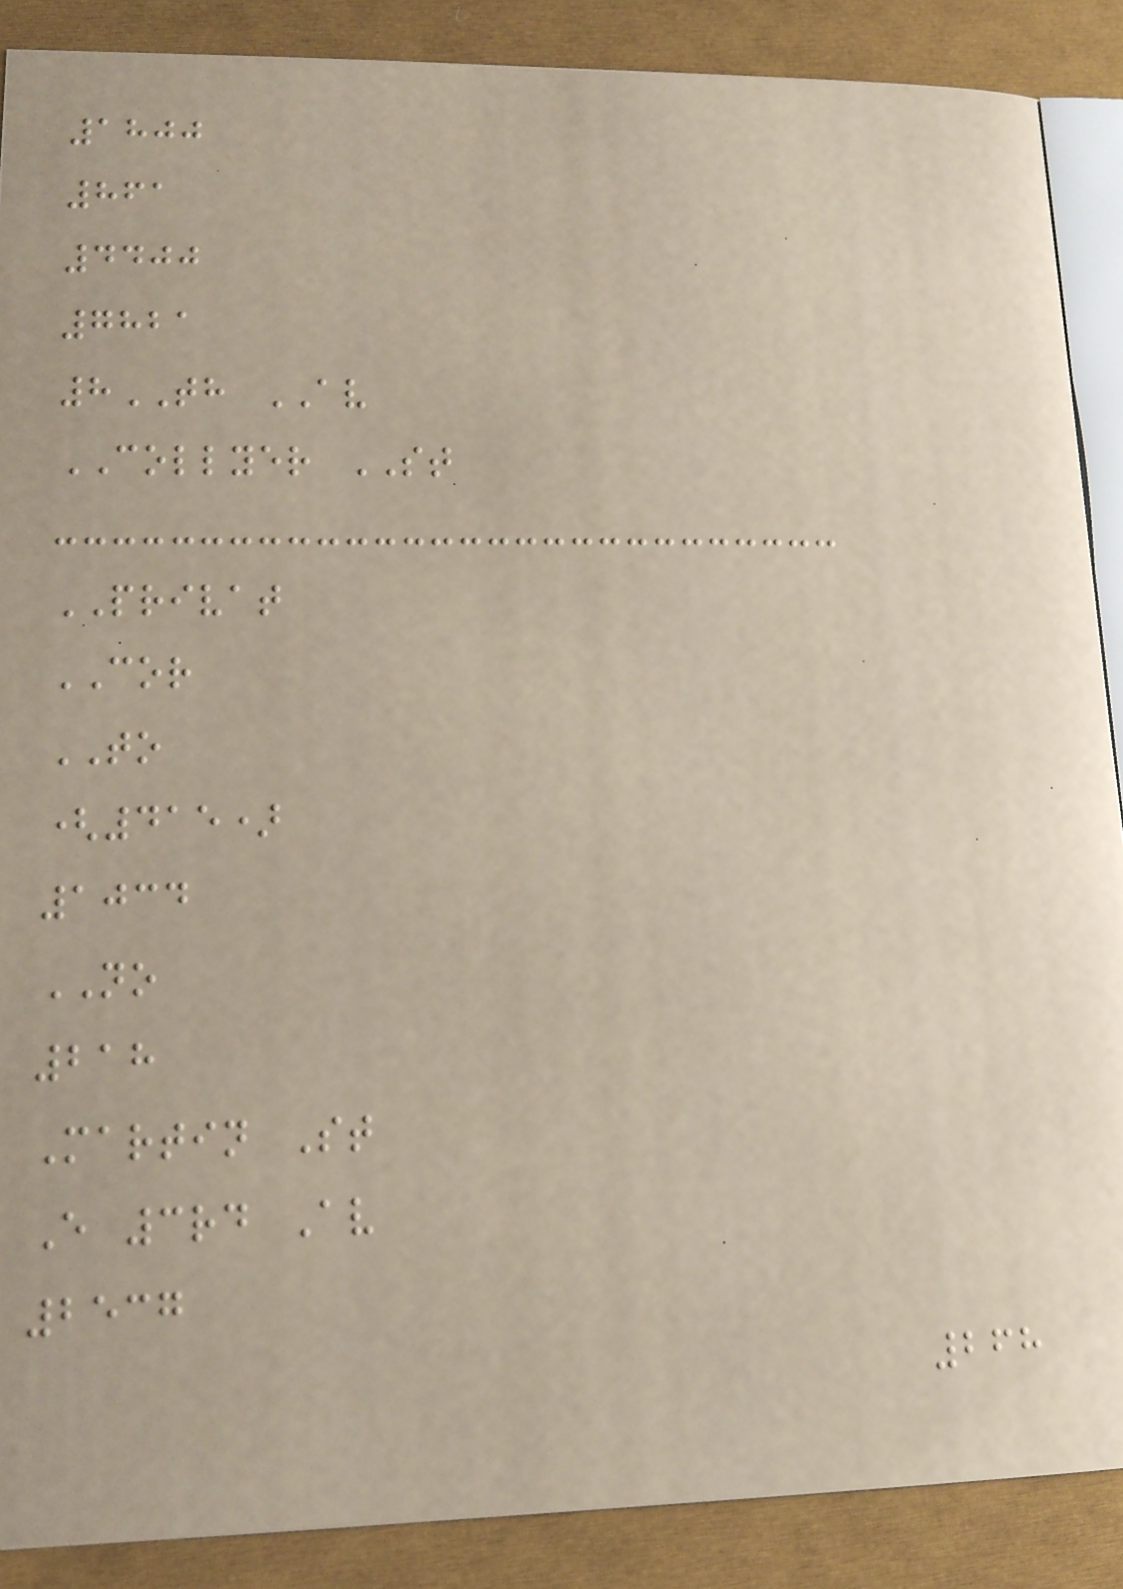1800
861
4400
7821
8TH AV
COLLYER ST
PRIVAT
COR
TO
(415)
1034
NO
218
Martin St
E 3rd Av
2537
268
